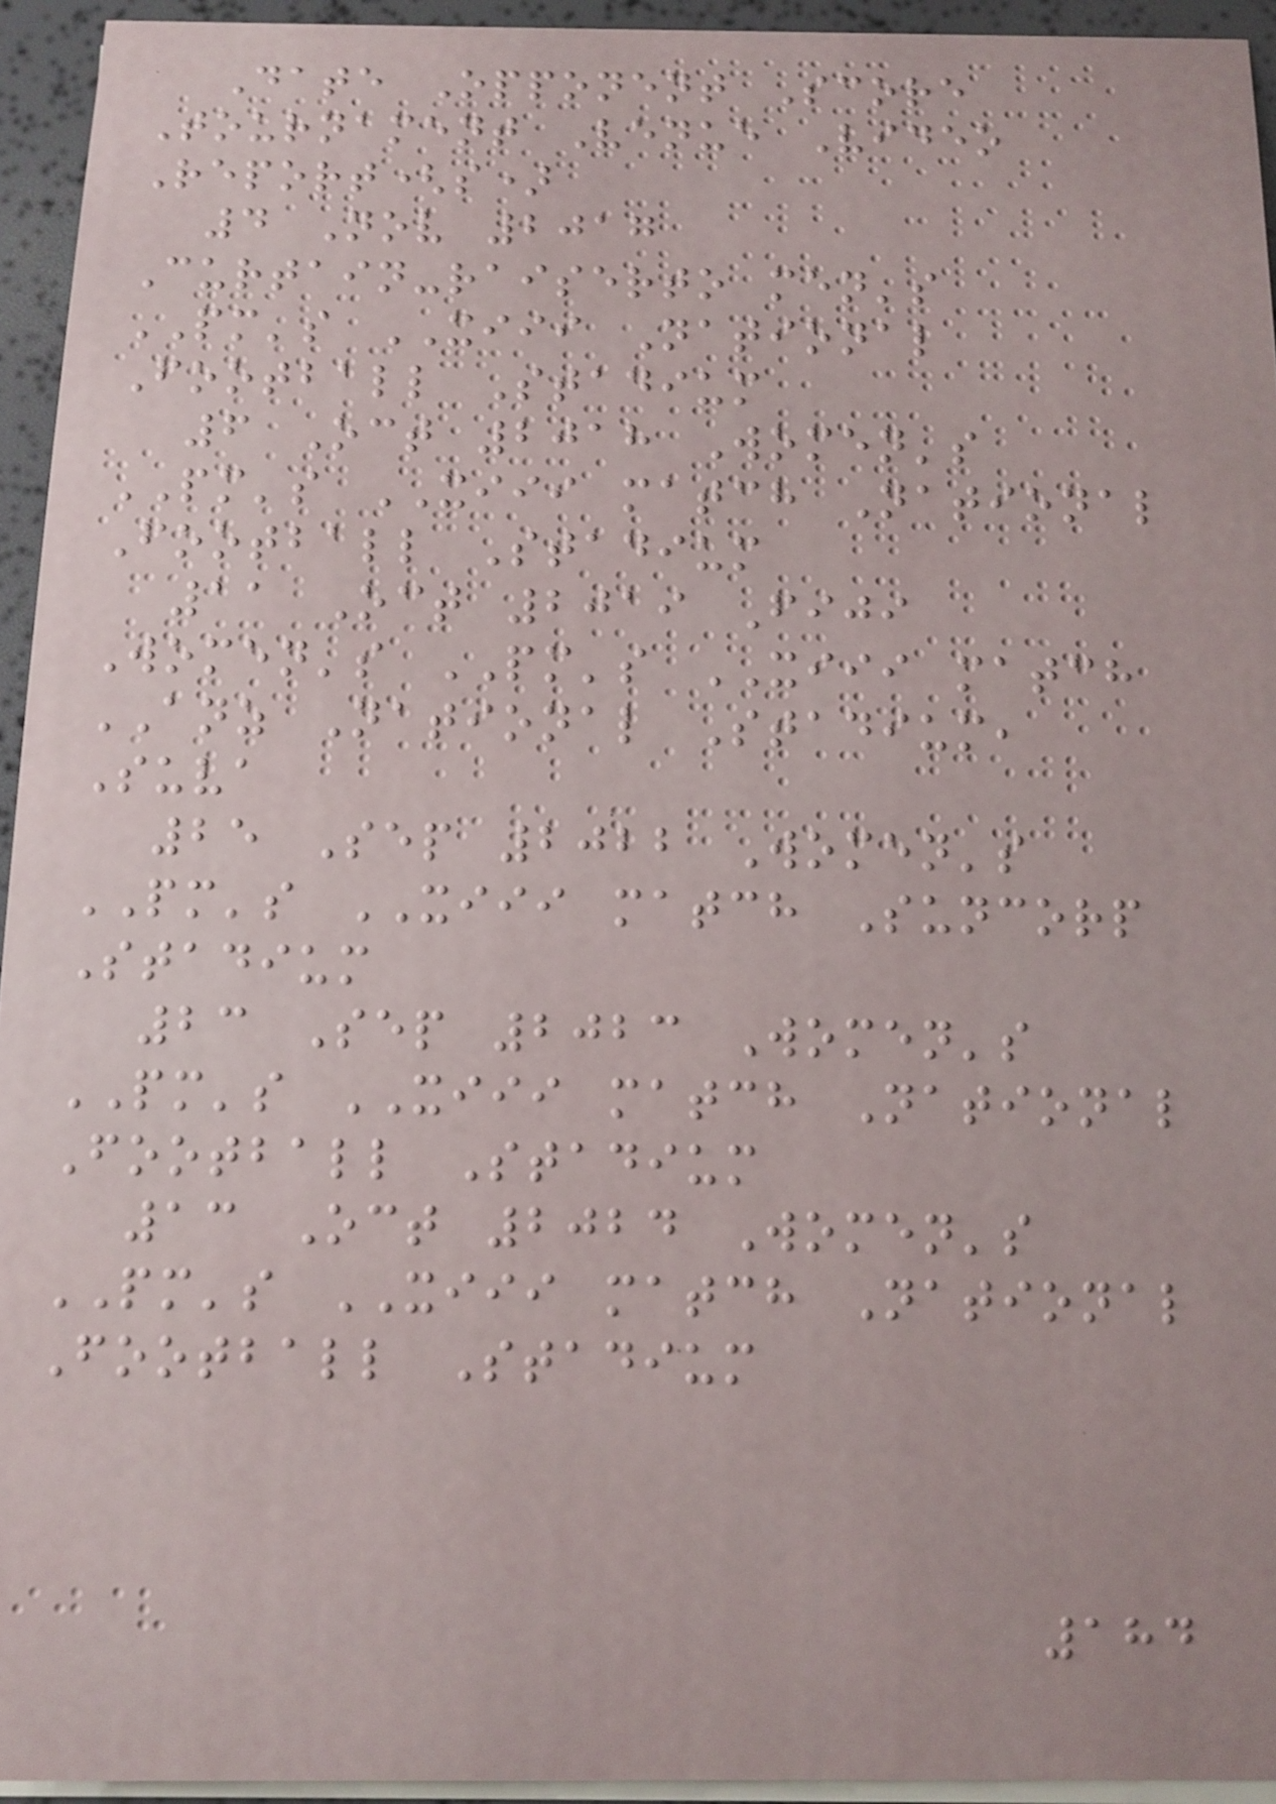Date Opponent Score
Tournament Venue Video
Report(s)
4 Nov 2017
Curtain-raiserto men's
PM's XIII National
Football Stadium
6 Oct 2018 Women's
PM's XIII match National
Football Stadium
11 Oct 2019 Fiji
Women's PM's XIII match
ANZ National Stadium,
Suva
25 Sep 2022 Women's
PM's XIII match Suncorp
Stadium
23 Sep 2023 Women's
PM's XIII match National
Football Stadium
13 Oct 2024 Women's
PM's XIII match National
Football Stadium
184
